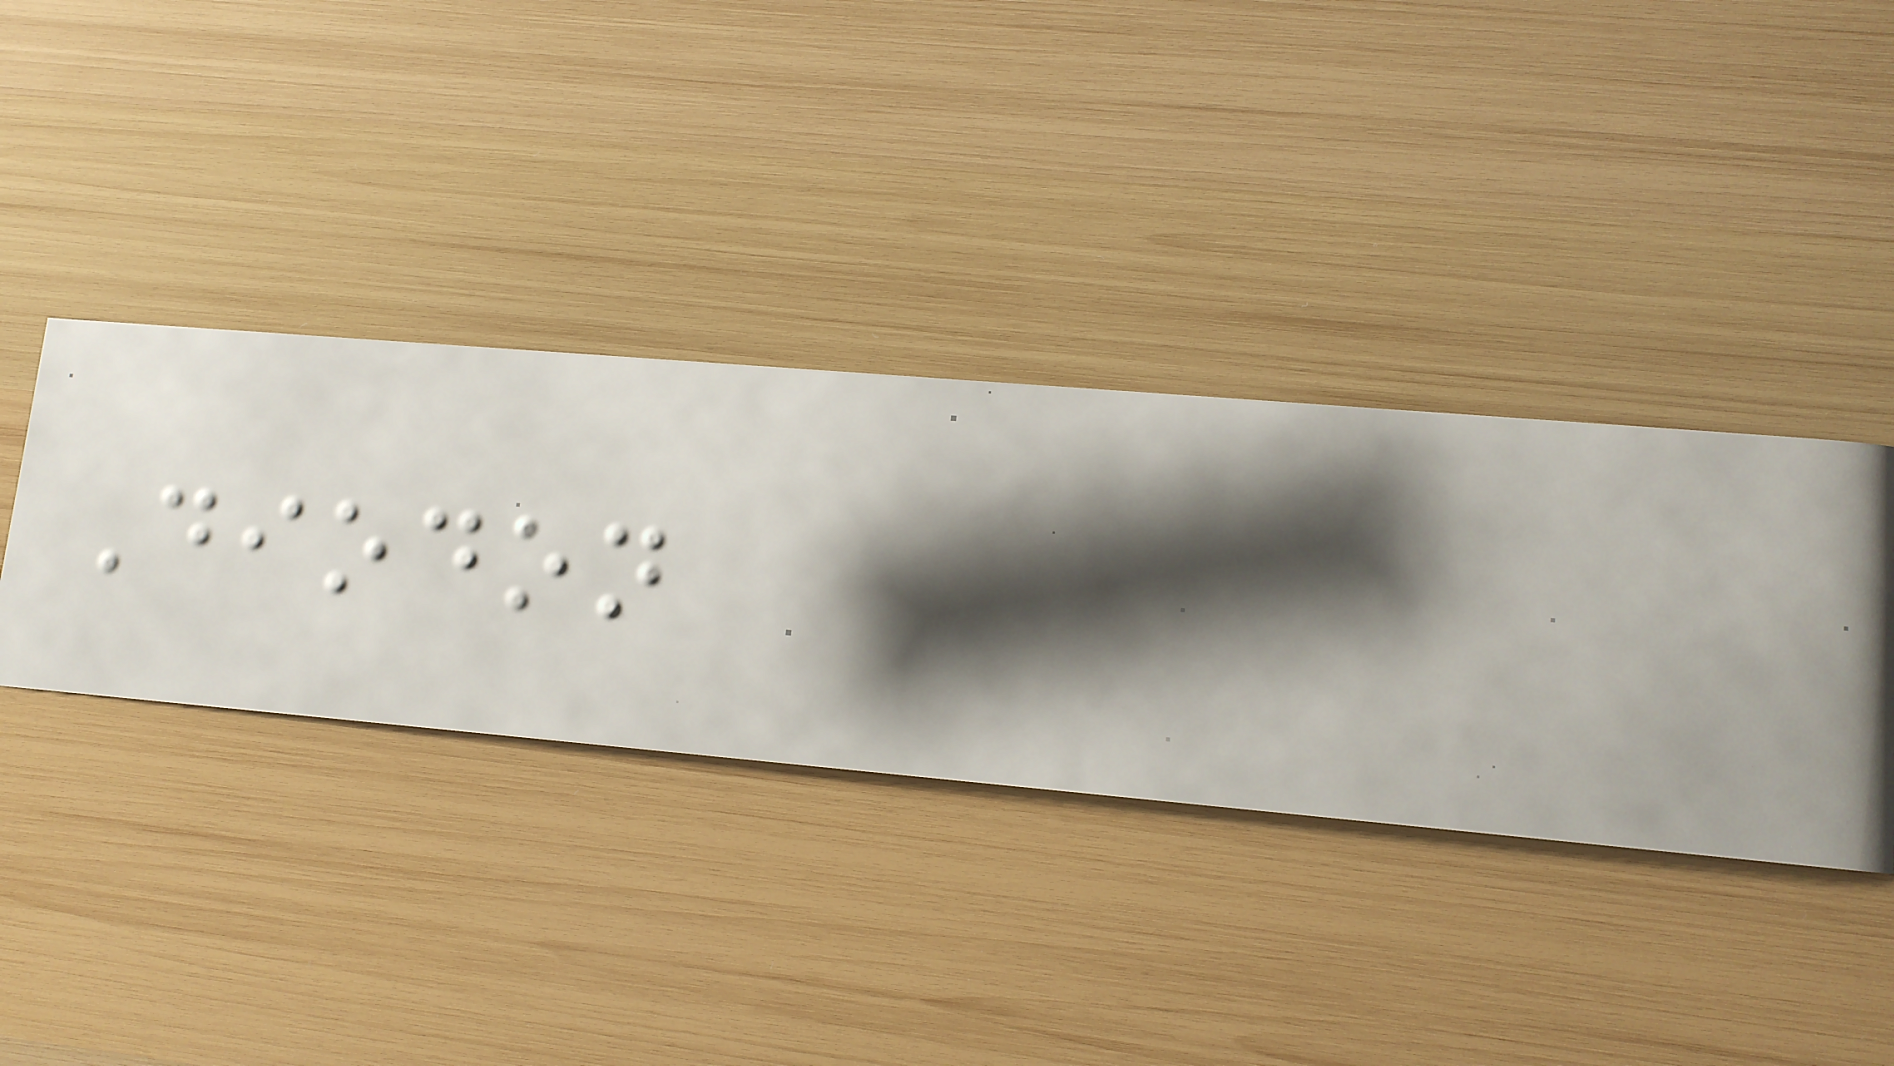Diodon
